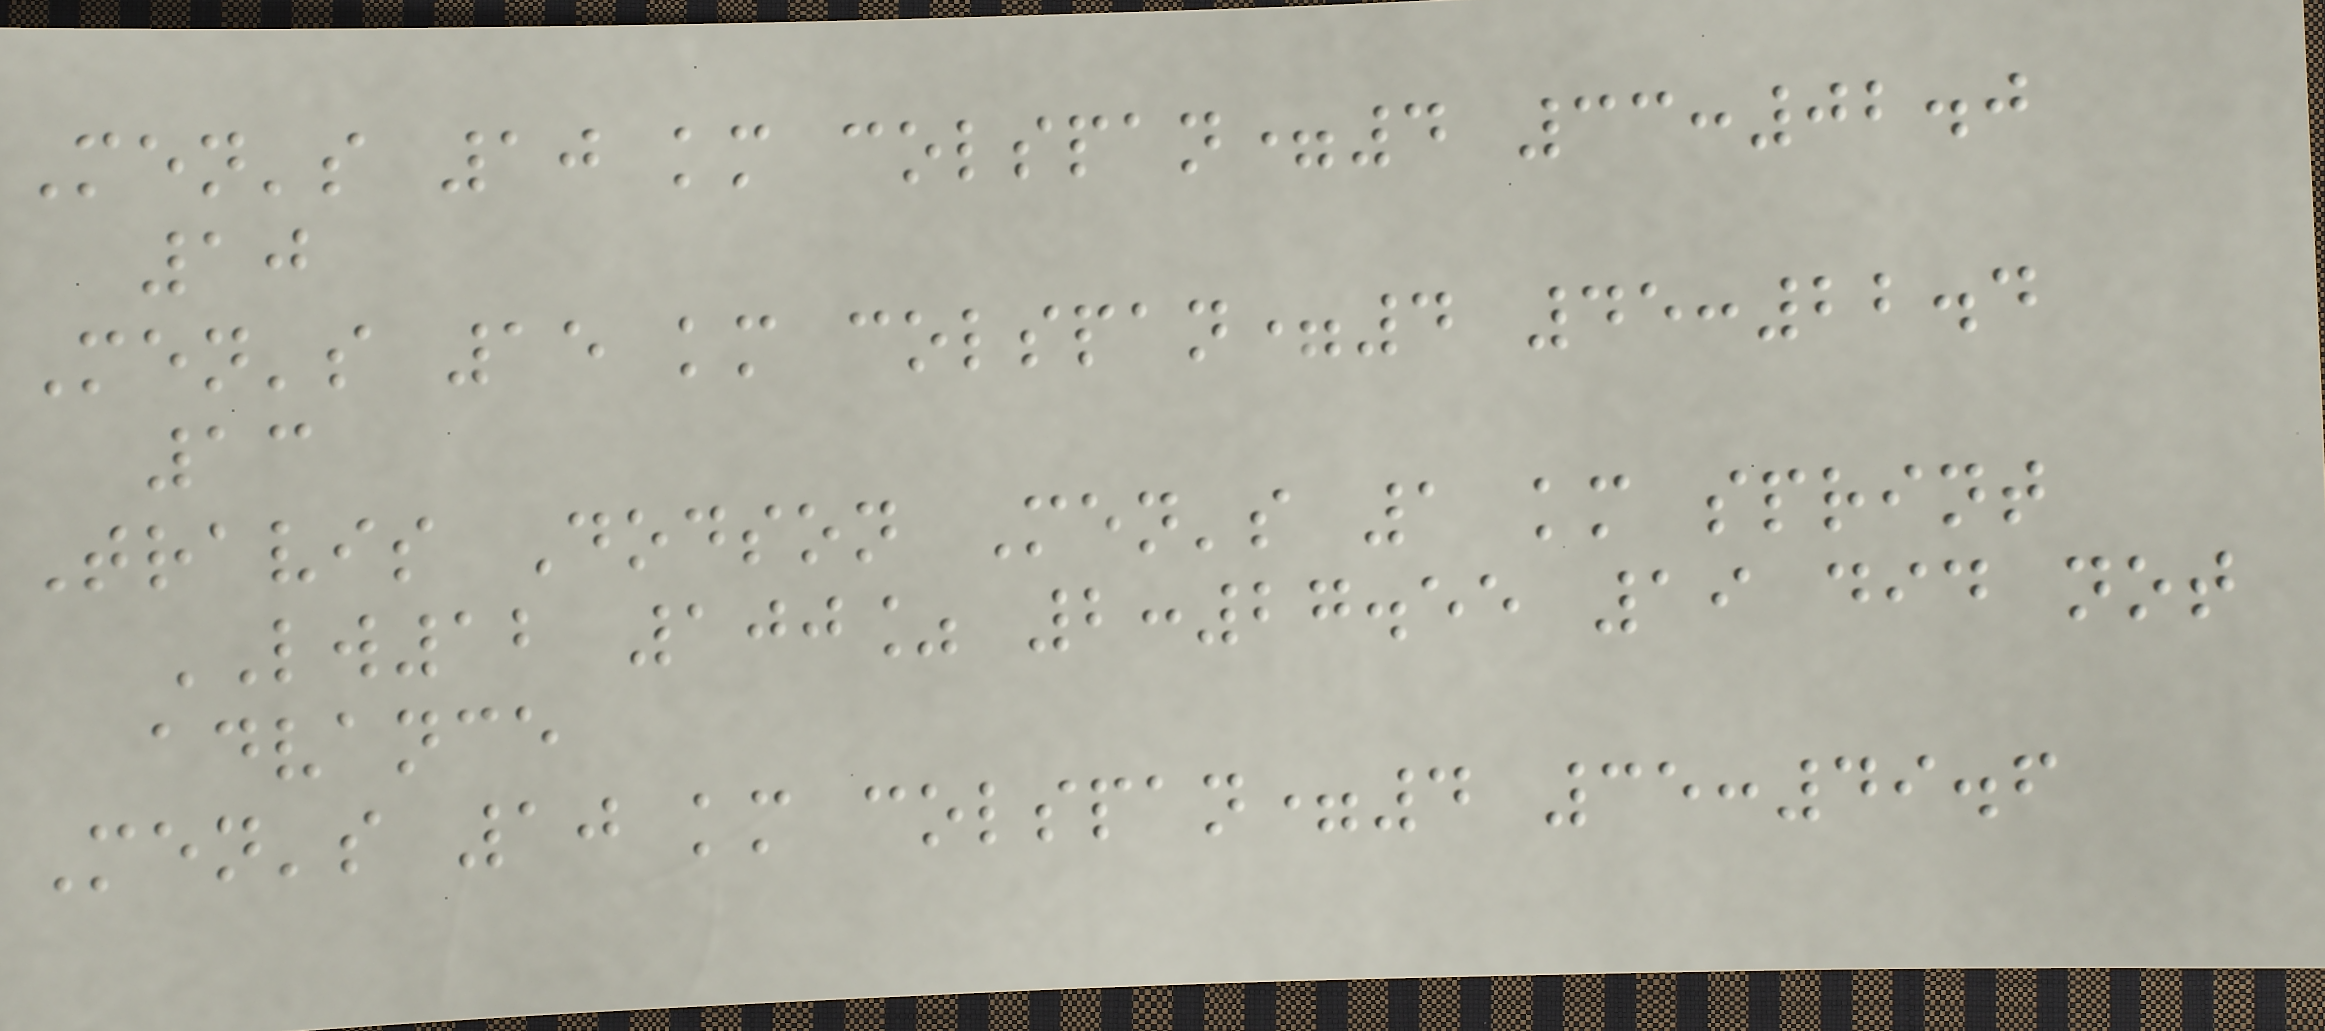Men's 10 km colspan=4 33:02.0
10
Men's 15 km colspan=4 45:22.4
13
Travis Dodson Men's 1 km sprint
LW12 100% 2:27.55 19 did not
advance
Men's 10 km colspan=4 35:49.6
